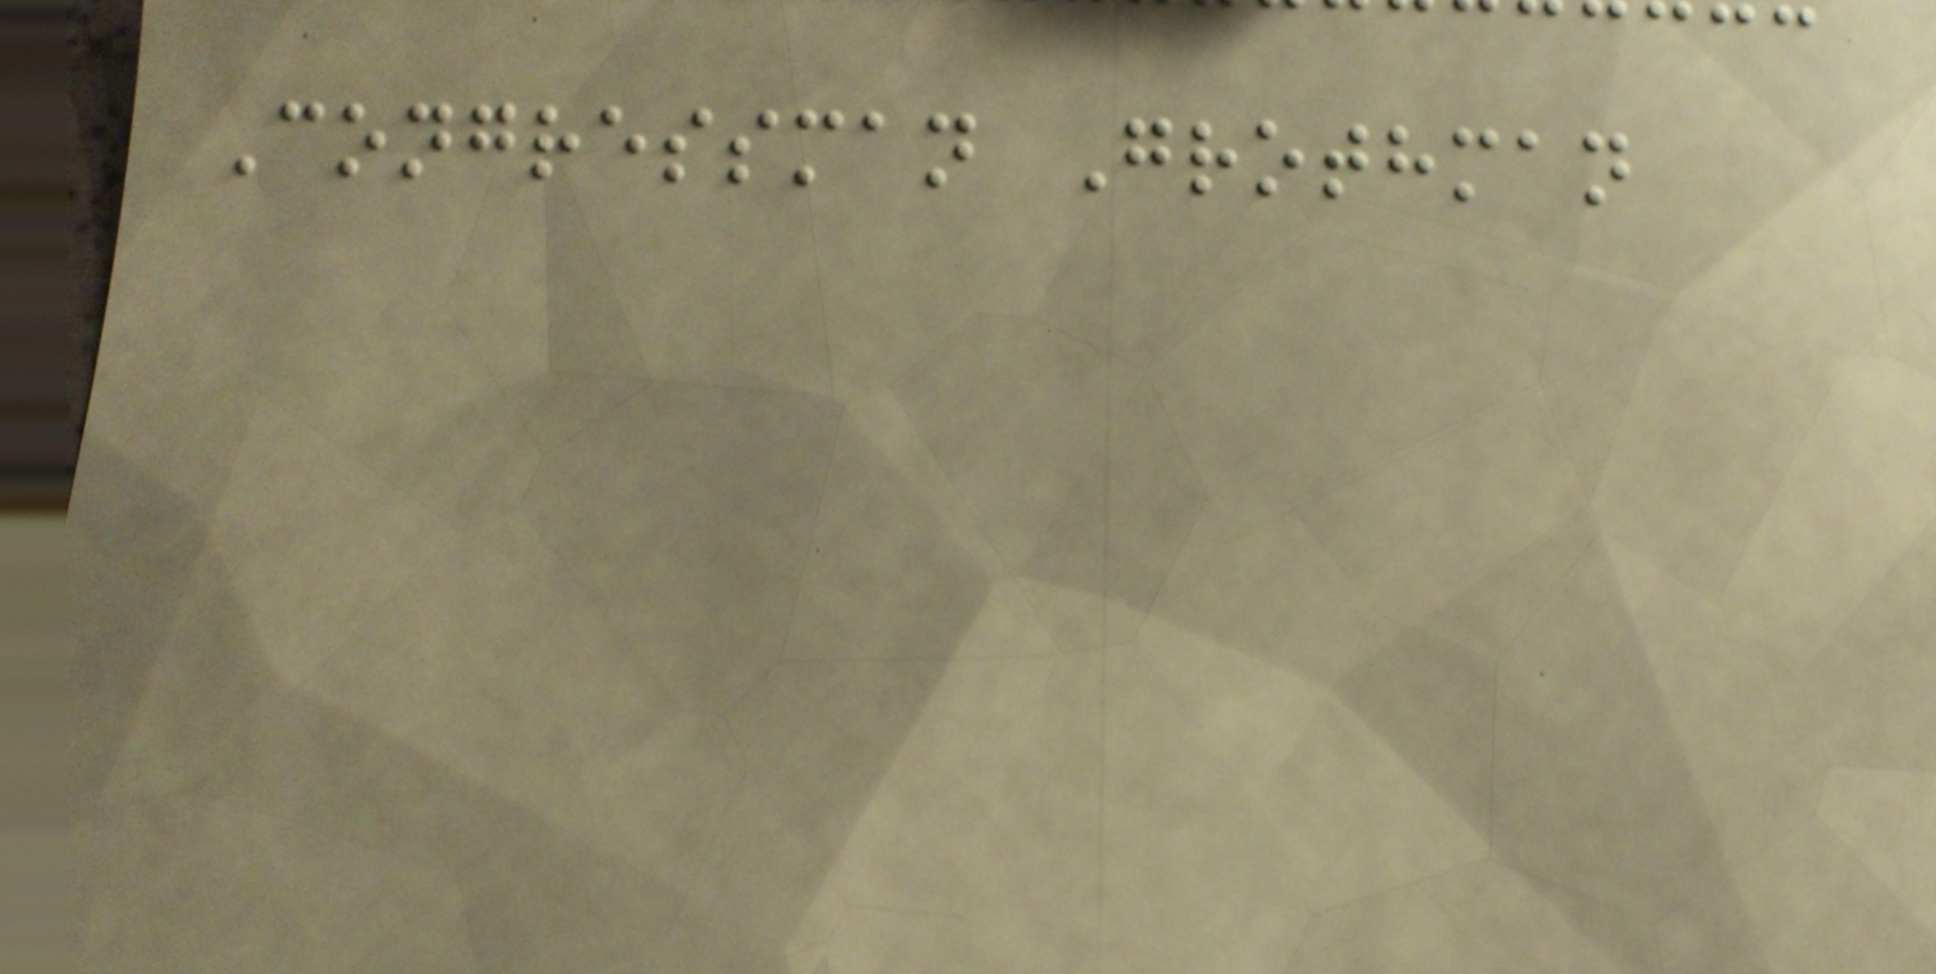Congressman Grothman
